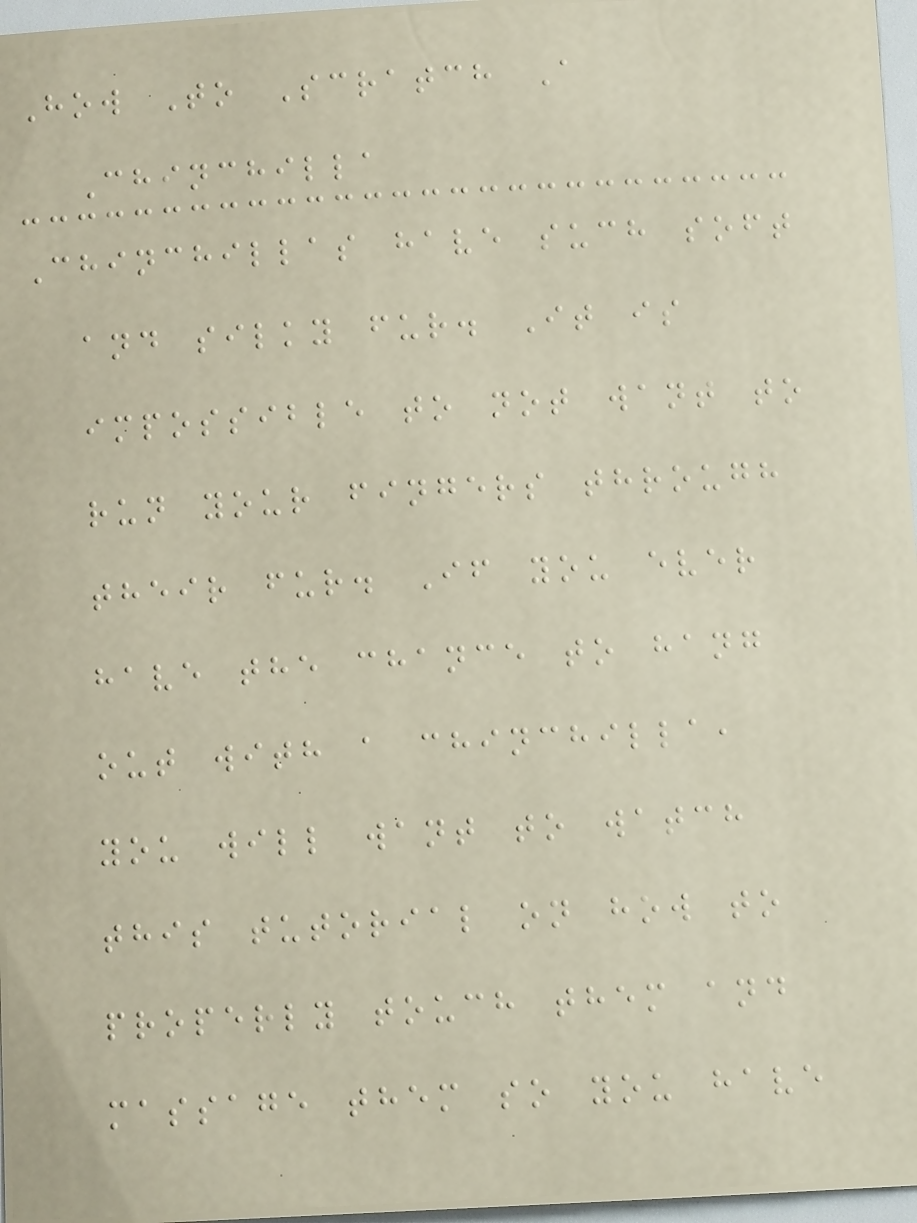How To Scratch A
Chinchilla
Chinchillas have such soft
and silky fur. It is
impossible to not want to
run your fingers through
their fur. If you ever
have the chance to hang
out with a chinchilla,
you will want to watch
this tutorial on how to
properly touch them and
massage them so you have
